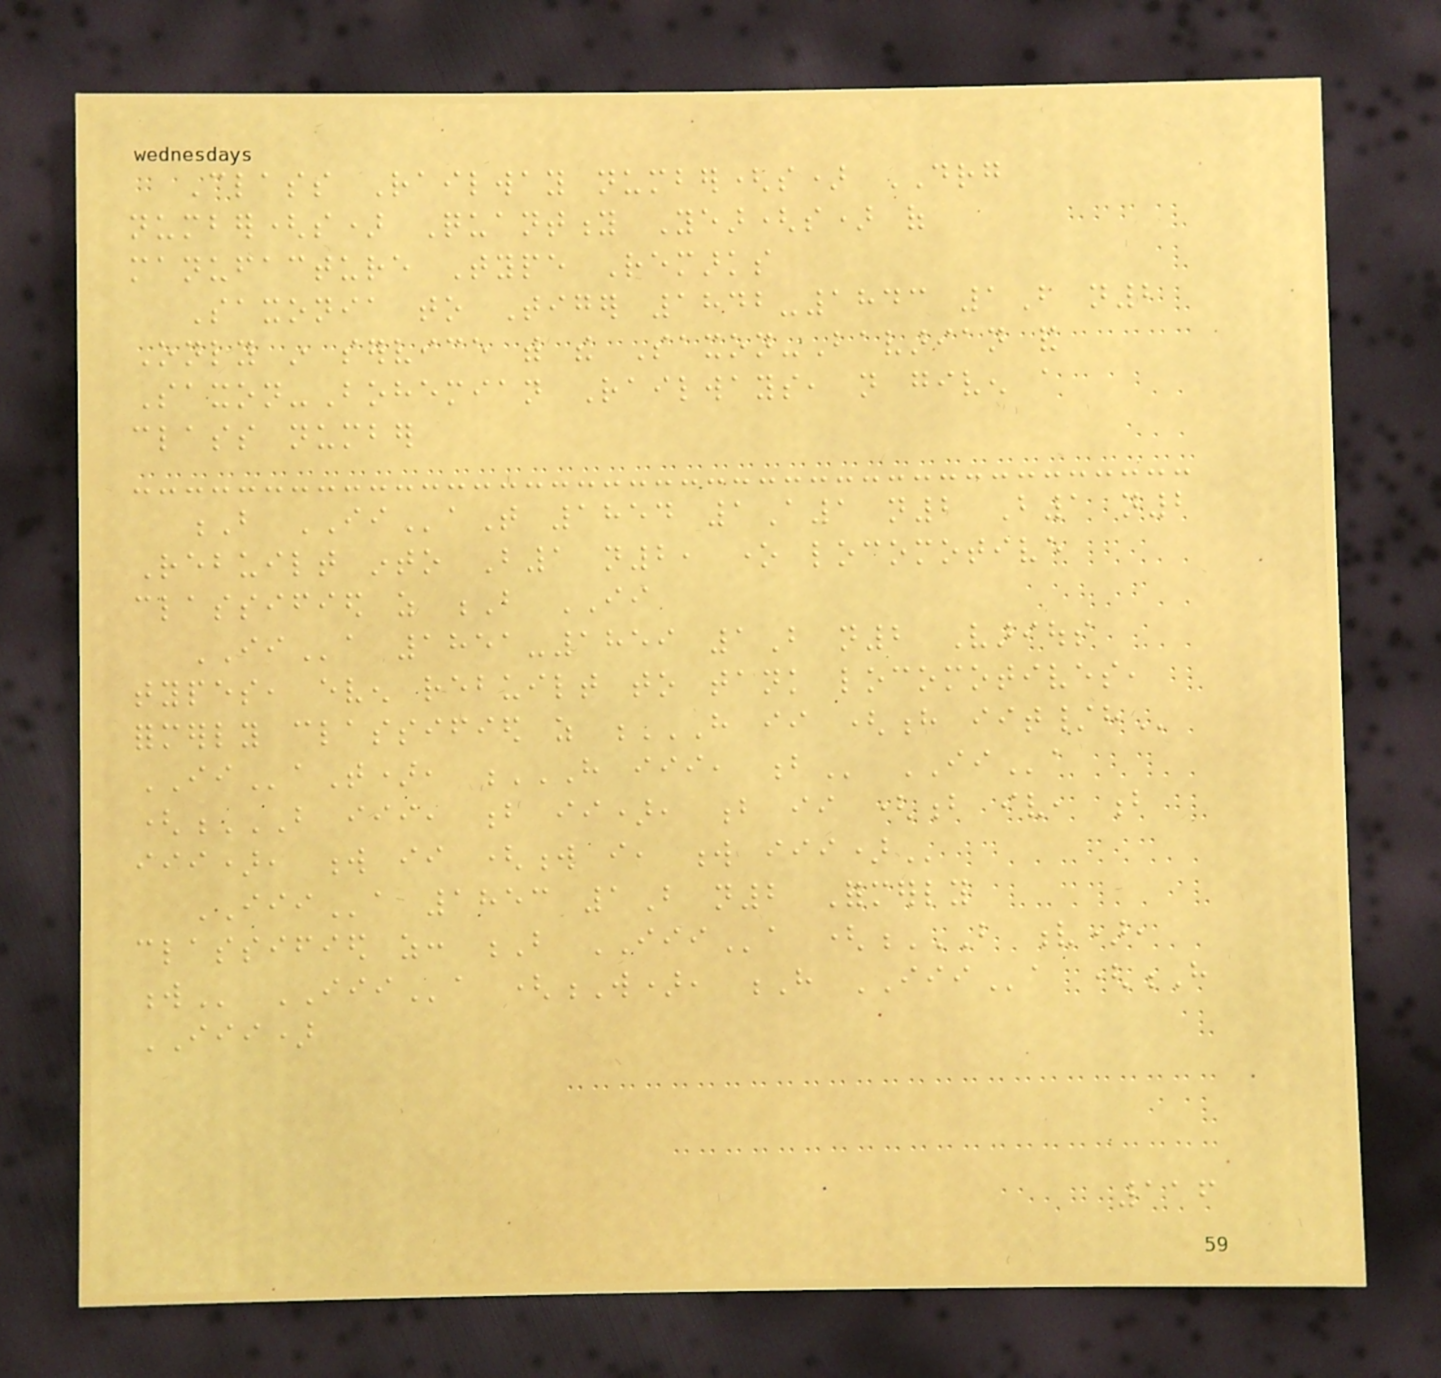Class Railway number(s) DRG
number(s) Quantity Year(s) of
manufacture Type Remarks
Saxonia to Tiger 1842-1843 1B n2
Only in service with the Saxon-Bavarian and
Saxon-Bohemian Railways, not given a
class number
B IIaT 1854 1A1 n2 B1 n2
Rebuilt into B1 n2, one locomotive
classified as B II
IIa 1851-1859 1B n2 Various
types, even rebuilt to tank locomotives,
formerly classified as H II (H IIT/H
IIaT), H III, B IIa
(B III, B II), B II (B IV, B
III), W II (W I, W III)
IIIa 1853 1B n2 Formerly
classified as: B IIIa (B V),
W IIIa (W), H IIIa (H
III)
116
